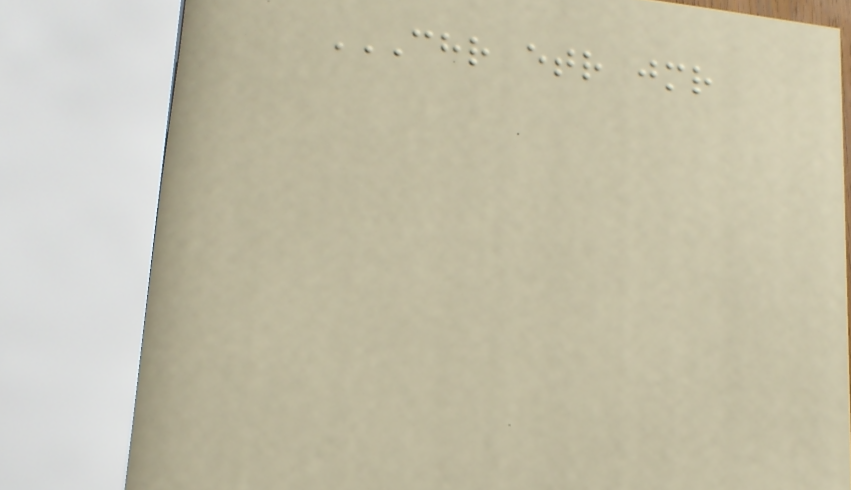CHR ETR JMR
